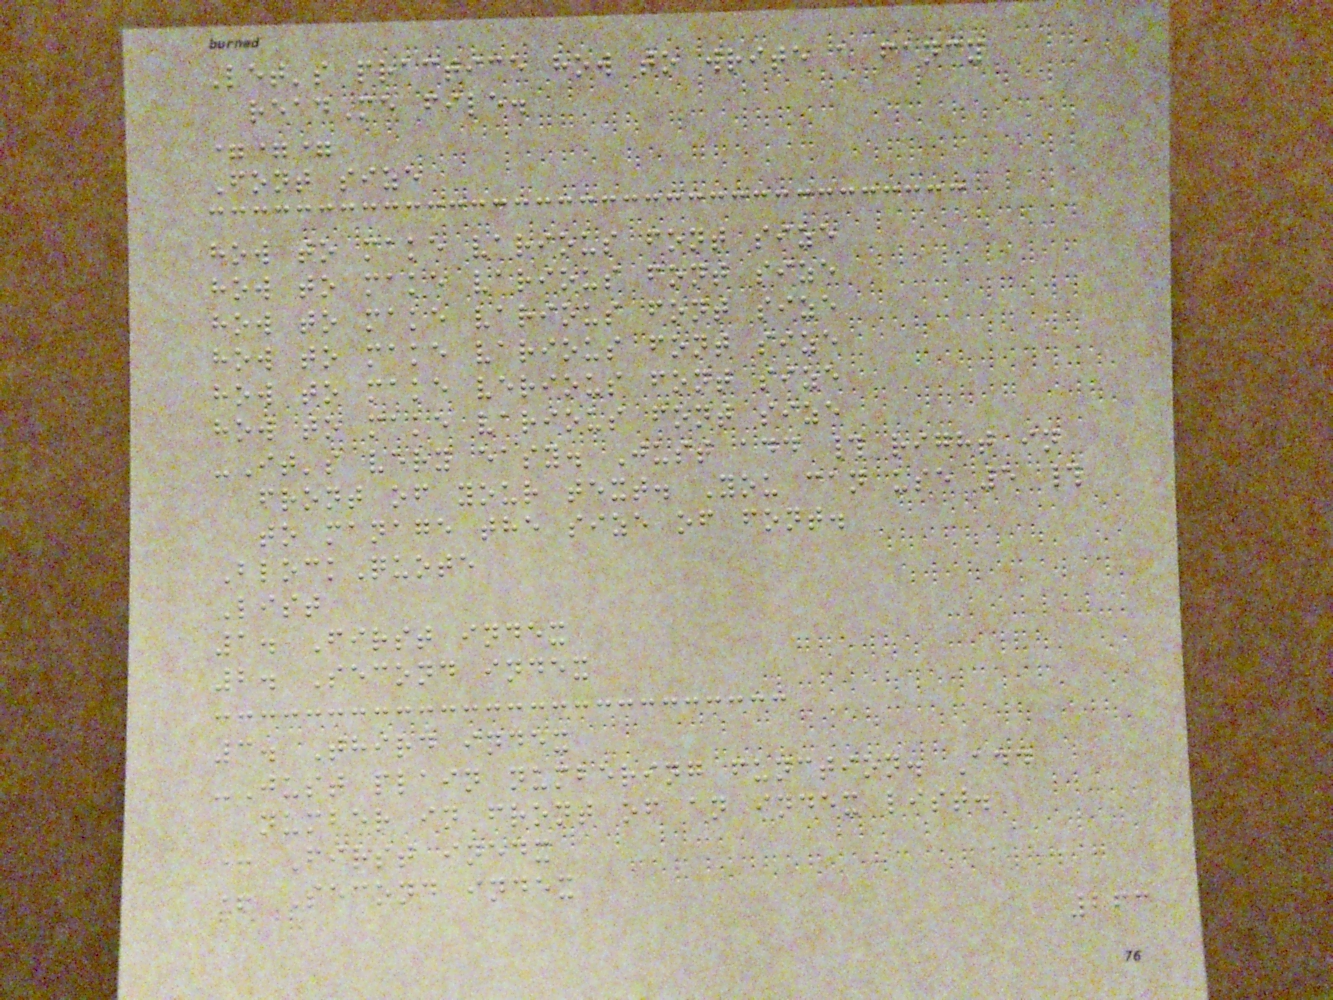Let's practice how to write a fancy
readMe file.
===
Font size
how to make various font size
how to make various font size
how to make various font size
how to make various font size
how to make verious font size
how to make various font size
-It's very easy. Just add # right in
front of your text. You can use 5 #
to manage the size of font.
BlockQuote
List
1. First index
2. Second index
3. Third index
-Just plain numbering function. Add
number in front of an index list.
+ First inedx
+ Second index
263
